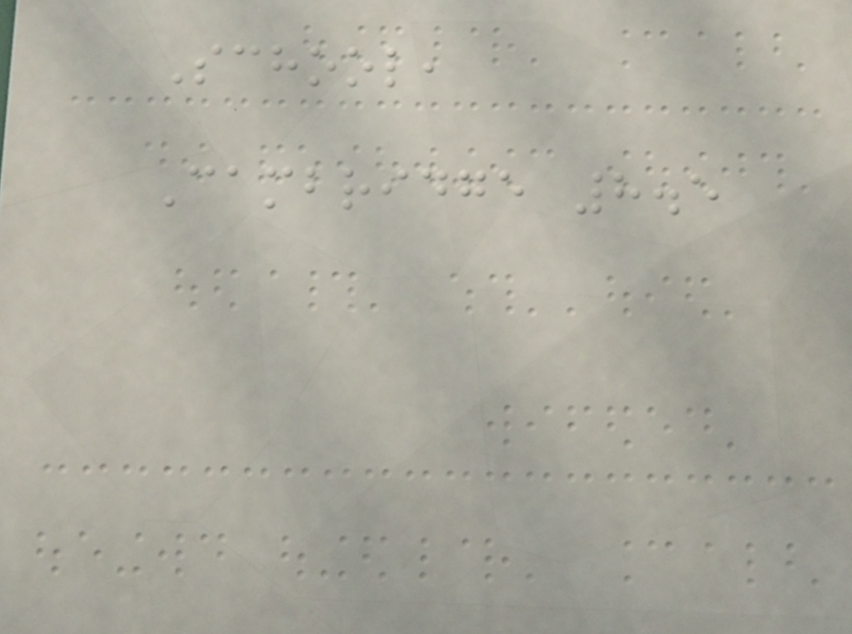School,
Cambridge 8.5
